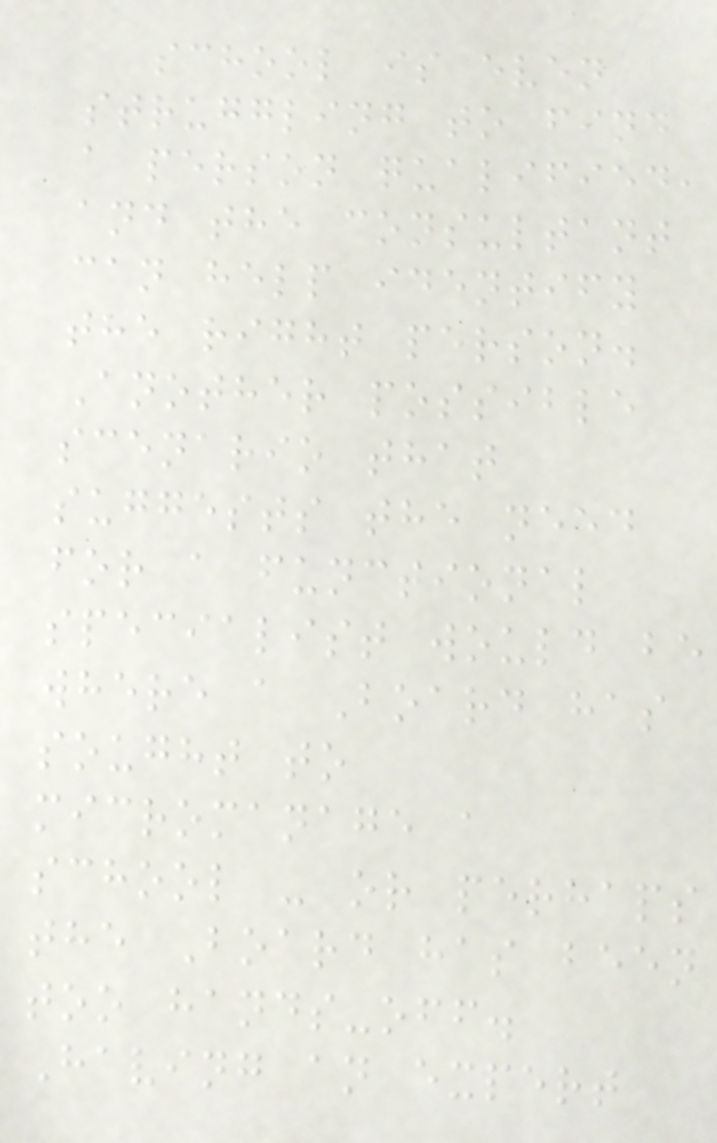school is even
struggling to find
a person qualified,
and the consultant
can help identify
the right person.
Another possible
scenario that
suggests the need
for a functional
specialist would be
where a Board has
sought to
micromanage a
school - or perhaps
the Board has been
too hands-off.
Having an expert
